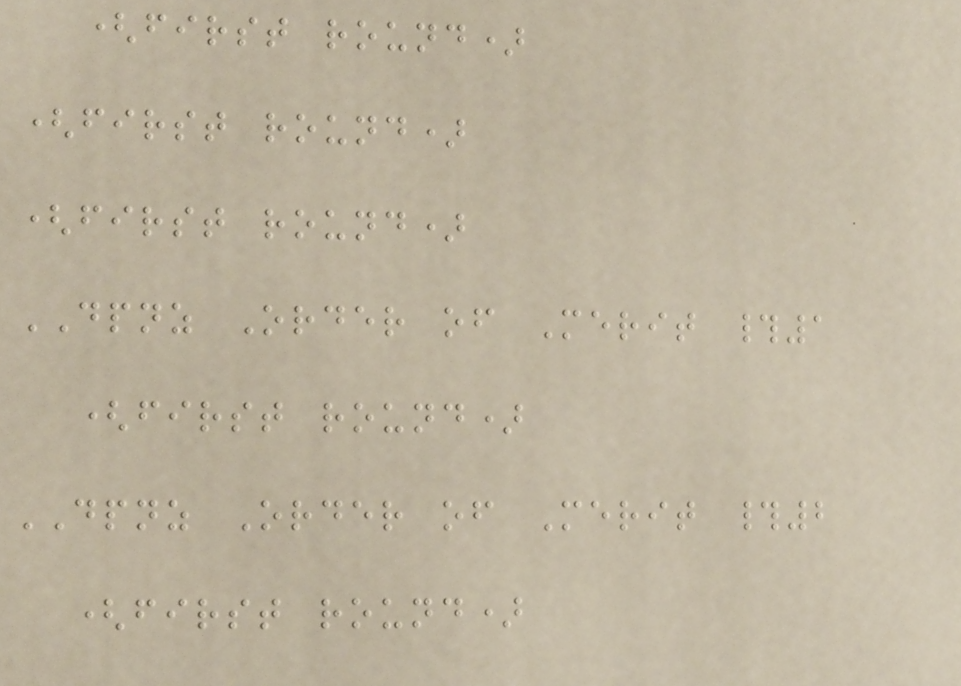(first round)
(first round)
(first round)
DPNZ Order of Merit #1
(first round)
DPNZ Order of Merit #2
(first round)
